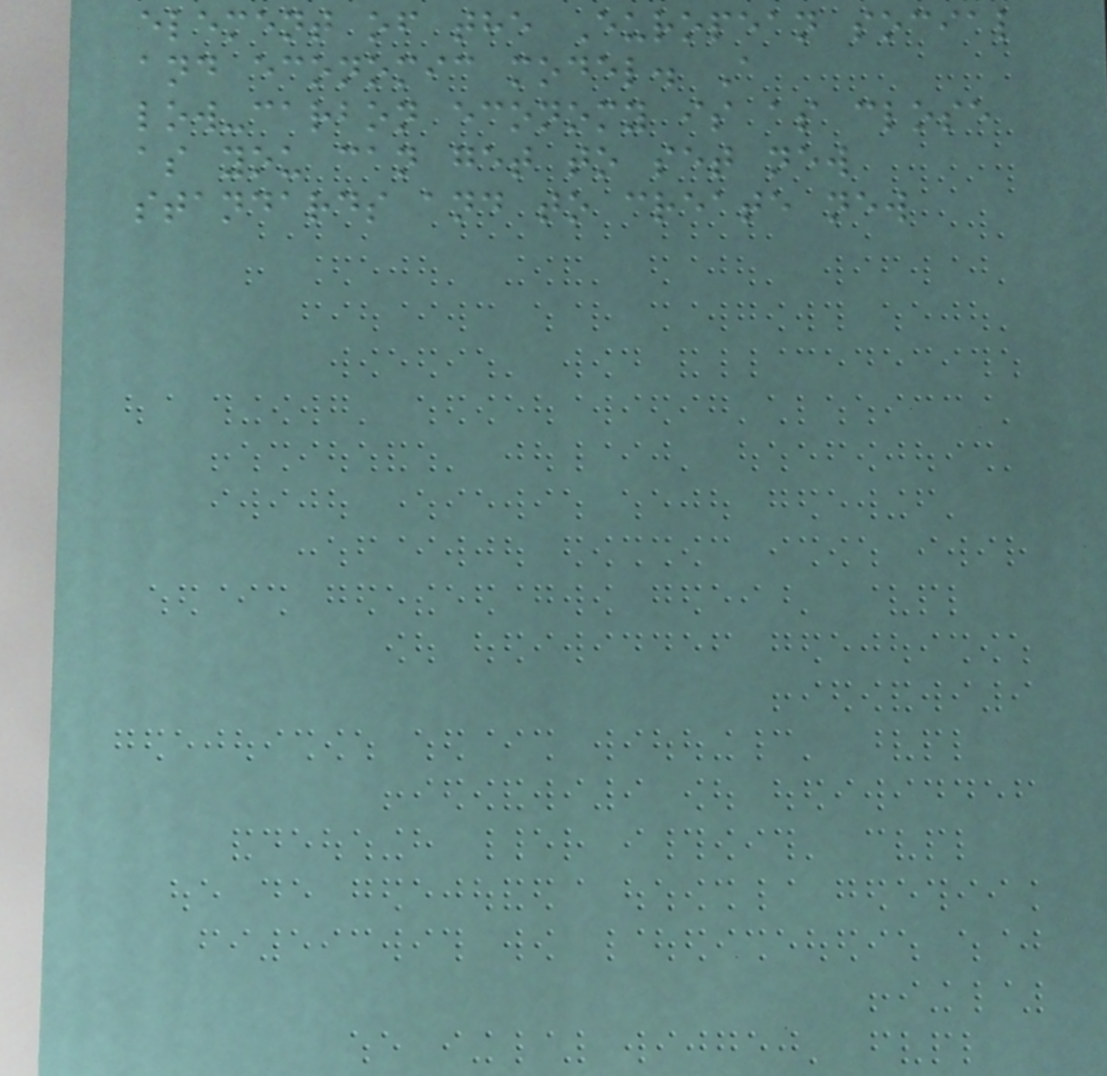element of the European social
and economic model. A
low-carbon economy is as close
as you can get to set new
standards and to create new
